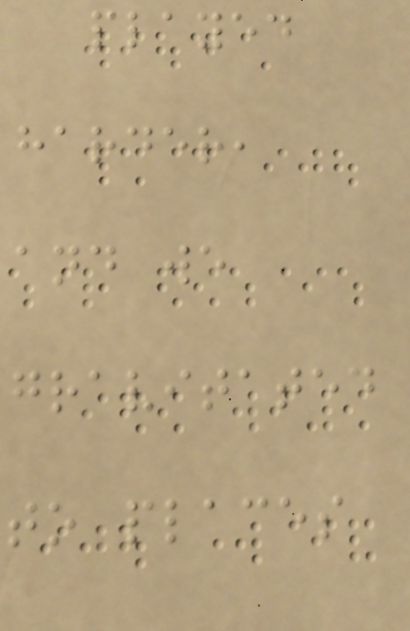played
harder,
and we
gravitated
to places
